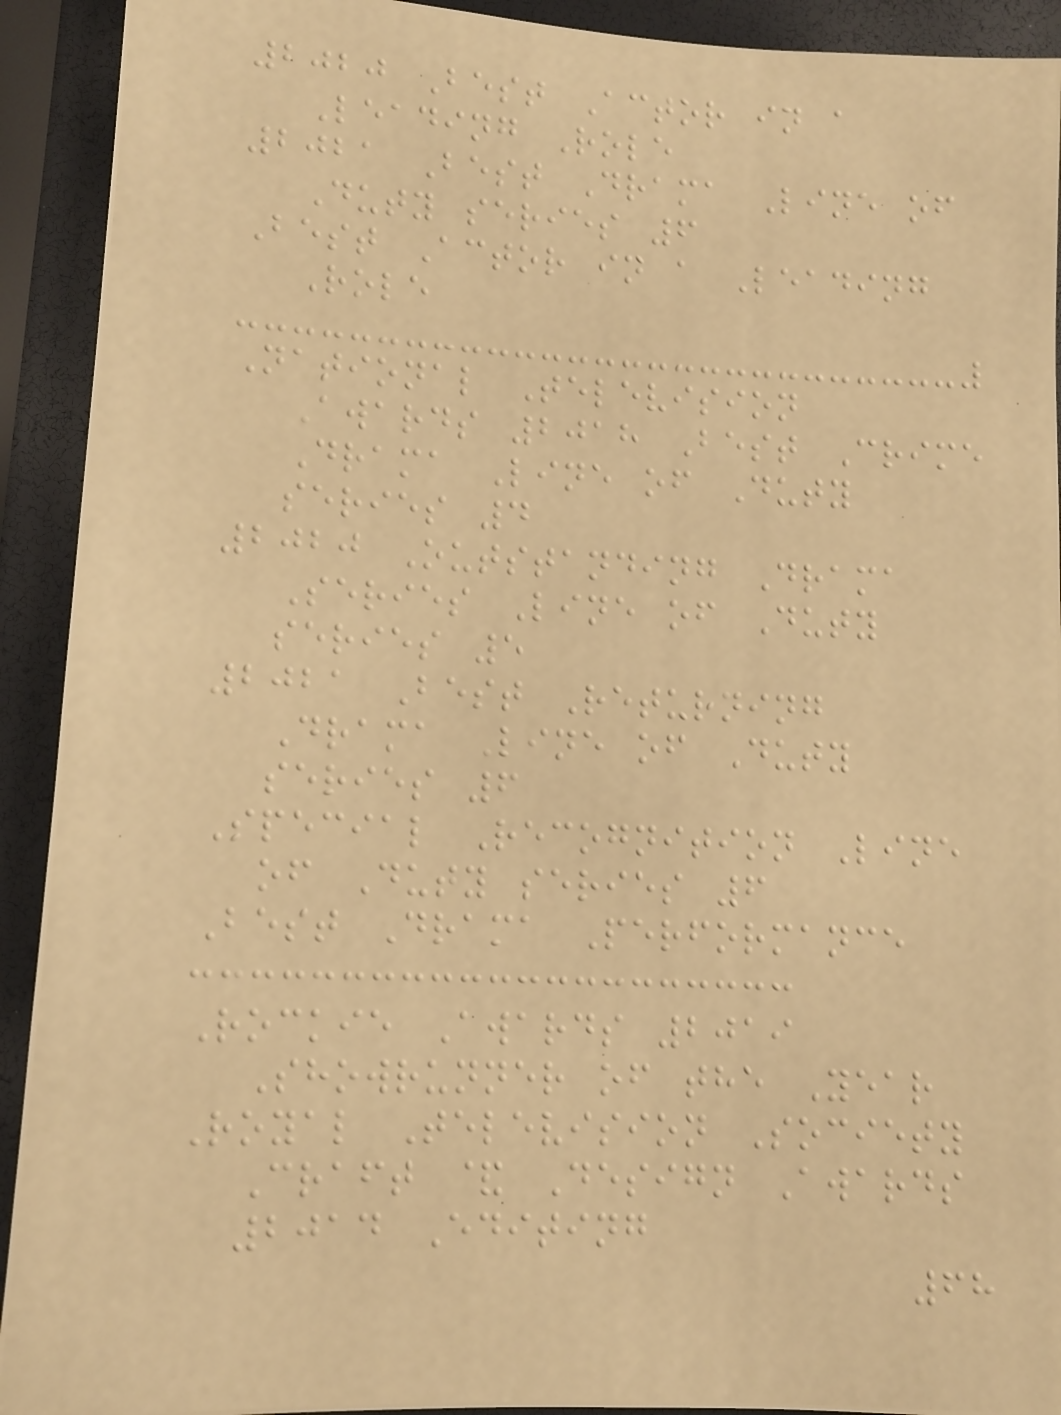2020 Best Actor in a
Leading Role
2021 Best Drama Line of
Duty series 6
Best Actor in a Leading
Role
National Television
Awards 2018 Best Crime
Drama Line of Duty
series 4
2020 Outstanding Drama
Series Line of Duty
series 5
2021 Best Returning
Drama Line of Duty
series 6
Special Recognition Line
of Duty series 6
Best Drama Performance
Rockie Awards 2019
Showrunner of the Year
Royal Television Society
Craft & Design Awards
2014 Editing
68
